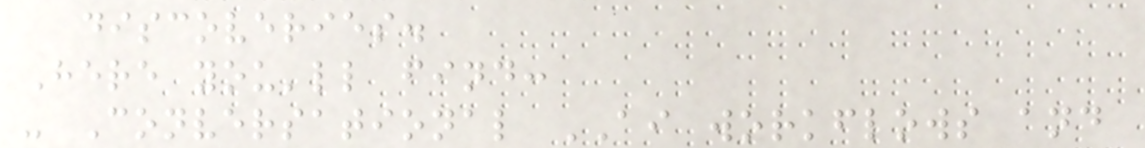discoveries.
Here you'll find:
- Conversational AI workflows and
